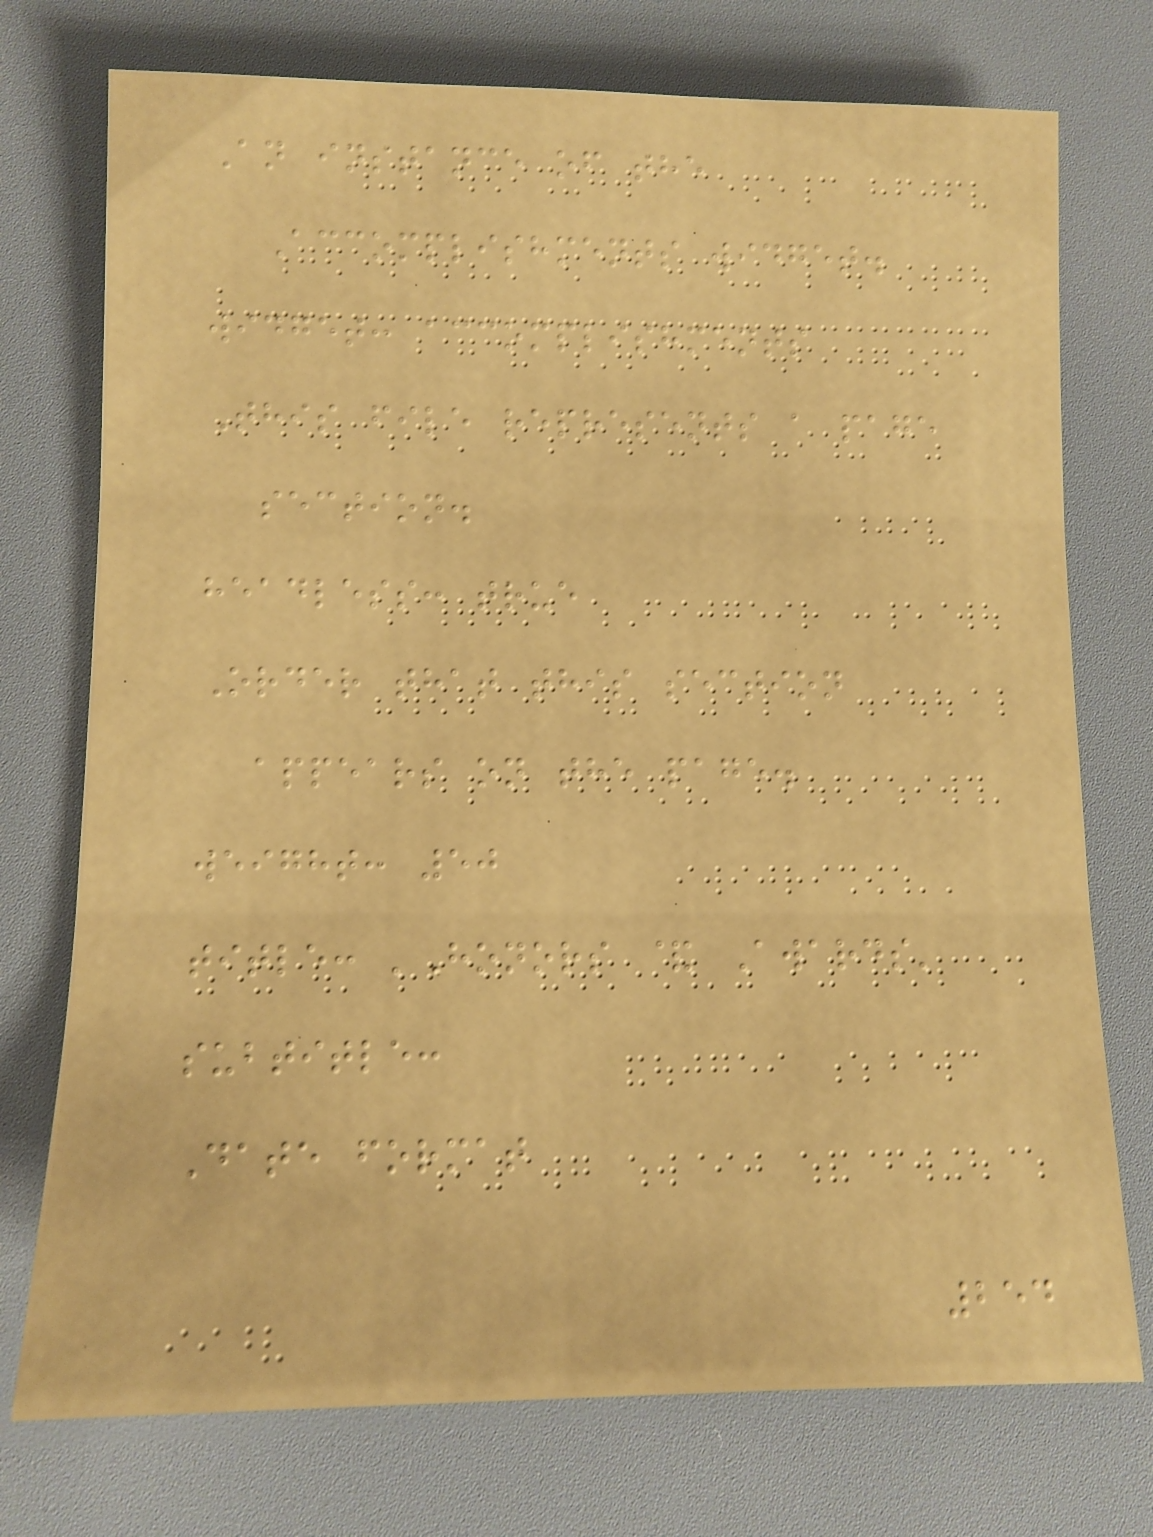An instance of the
Accomplishments widget.
widget: accomplishments
This file represents a page
section.
headless: true
Order that this section
appears on the page.
weight: 50
title: 'Honors & Awards'
subtitle:
Date format
254
